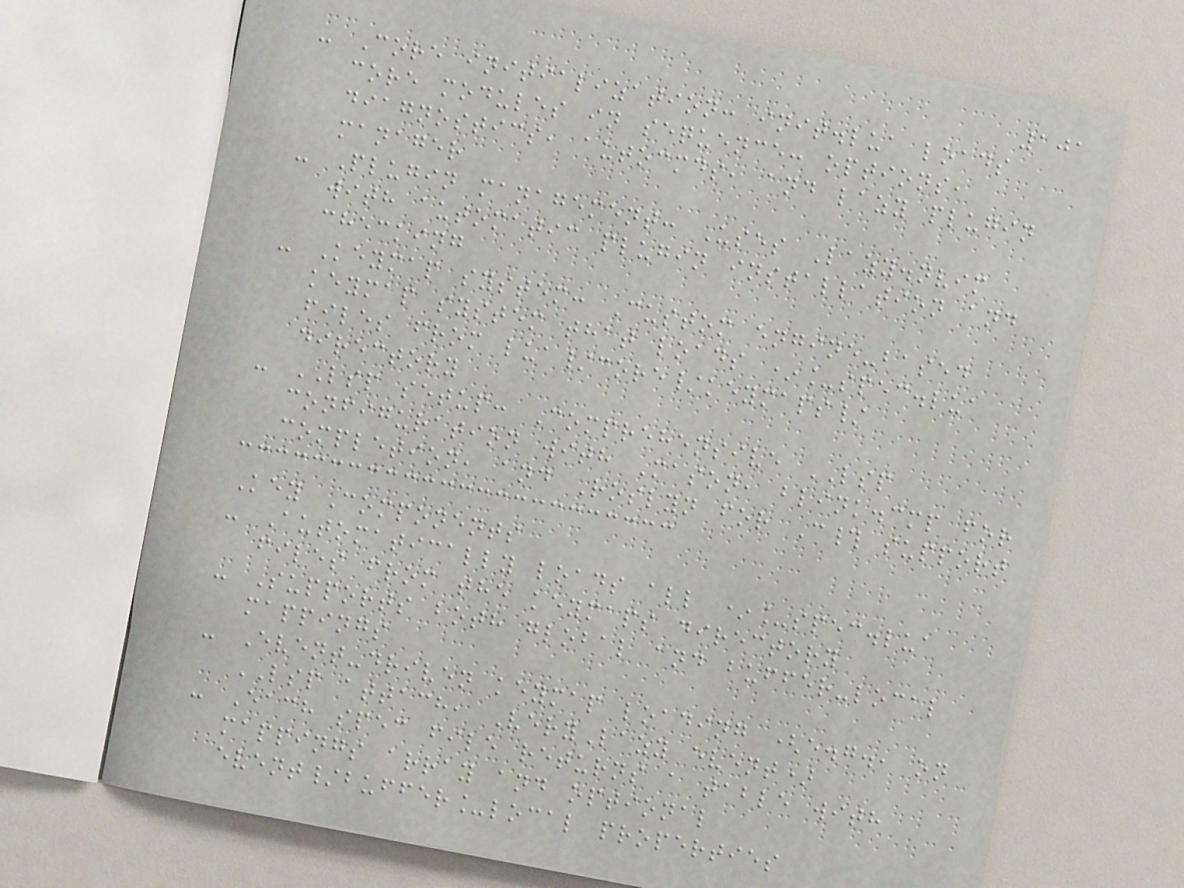101
- Core initialization: init.lua loads
core modules in sequence: options,
diagnostics, autocmds, and lazy plugin
manager
- Plugin management: Uses Lazy.nvim
with automatic plugin installation and
checking
- Keymap system: Custom engine-based
keymap system that loads *_spec.lua
files from lua/core/keymaps/
directory
- LSP setup: Comprehensive LSP
configuration with Mason, blink.cmp for
completion, and Roslyn for C# support
Key Components
- Automatically loads all *_spec.lua
files from the keymaps directory
- Supports both global and buffer-local
mappings
- Event-driven keymap loading (e.g., on
LSP attach, VeryLazy event)
- Each spec file returns a table with
mappings array and optional
event/buffer_local properties
